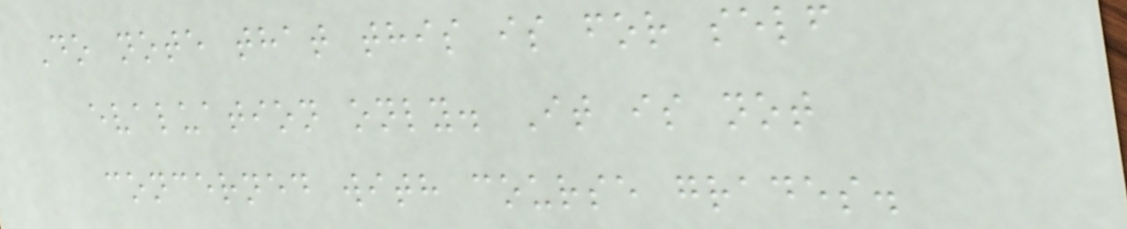Do note that this is for self
evaluation only. It is not
concerned with course grades.
